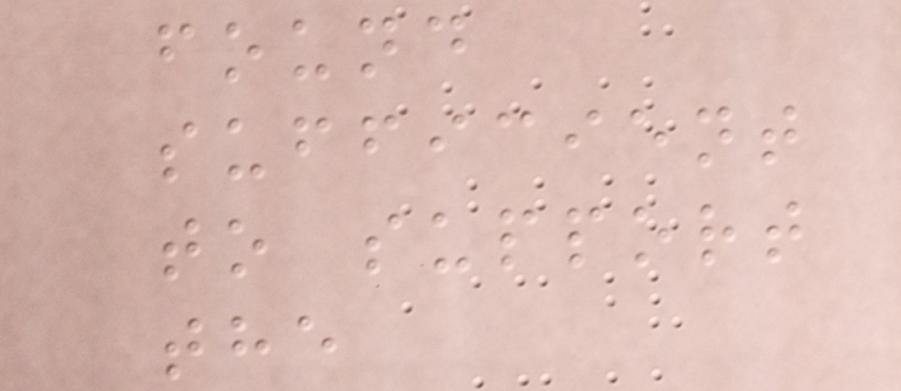found
sufficient
to support
the
